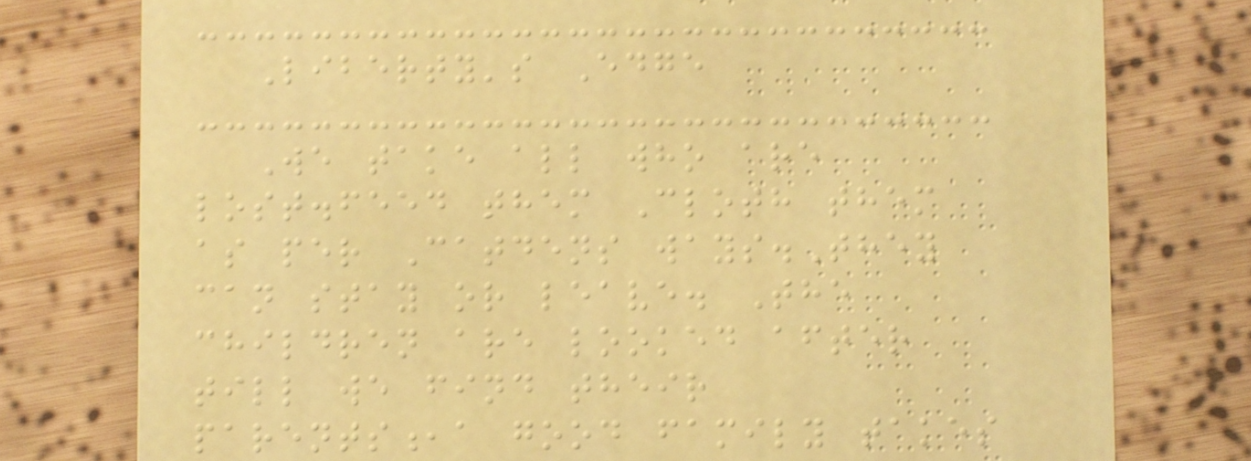Liberty's Edge
We take all who are
lost.feed them Cloth them
as per Catdens ways.They
can stay or leave. The
children are looked after
till we find their
parents,a good family takes
